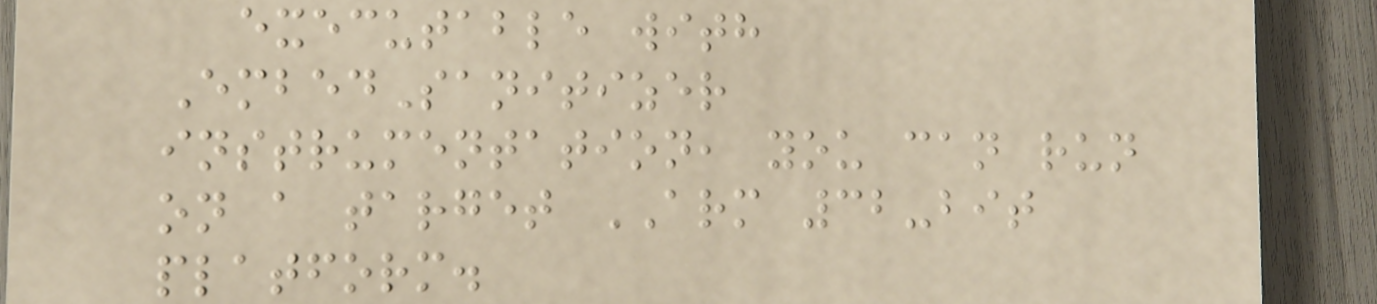executable with
EmbedSanitizer
instrumentation, you can run
on a target ARM 32-bit
platform.
